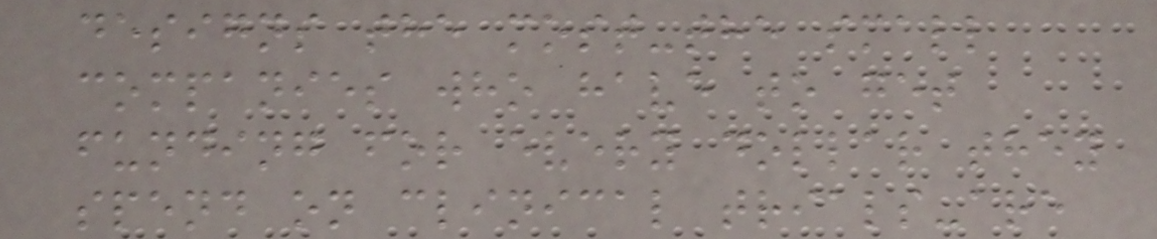designs the most-the small
companies who have to get
funding for every dollar they
spend on clinical trials-are
